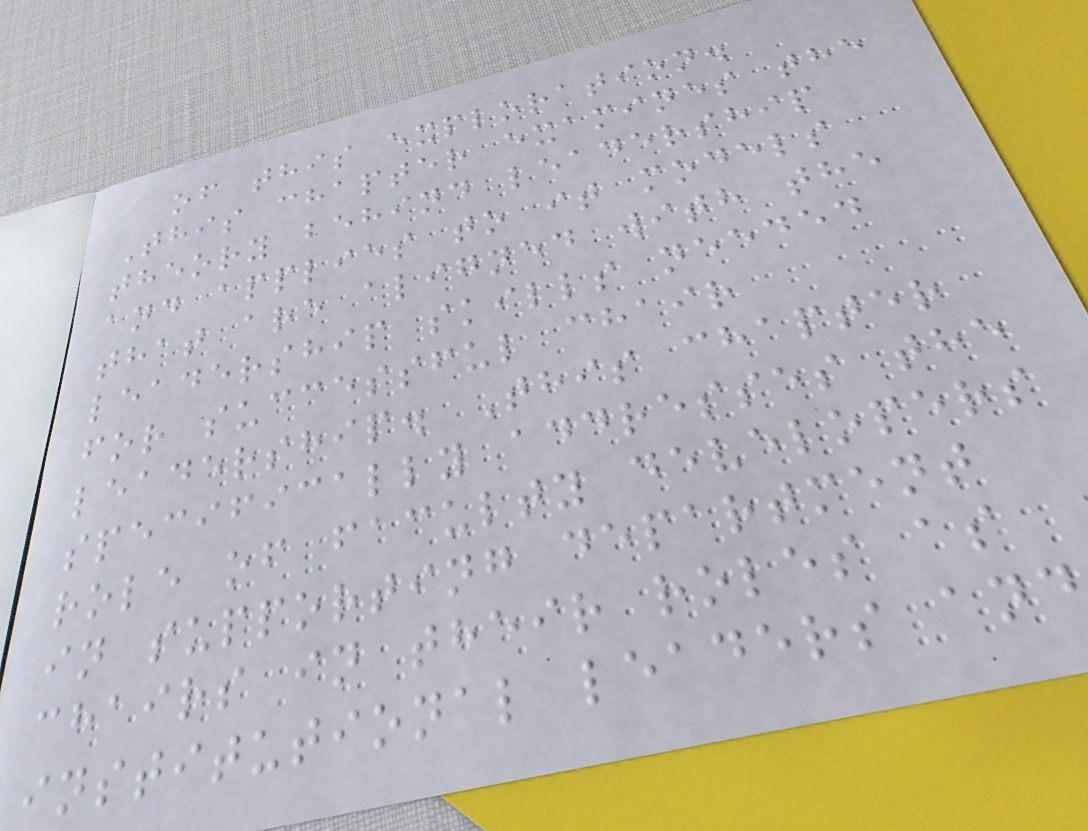of this exploration.
This chapter examines the
theory behind leadership
and applies to it models
that are aligned with the
leadership skills needed
for successful chair
leadership. This chapter
specifically addresses the
role of faculty developers
in supporting department
chairs in their roles as
institutional leaders and
